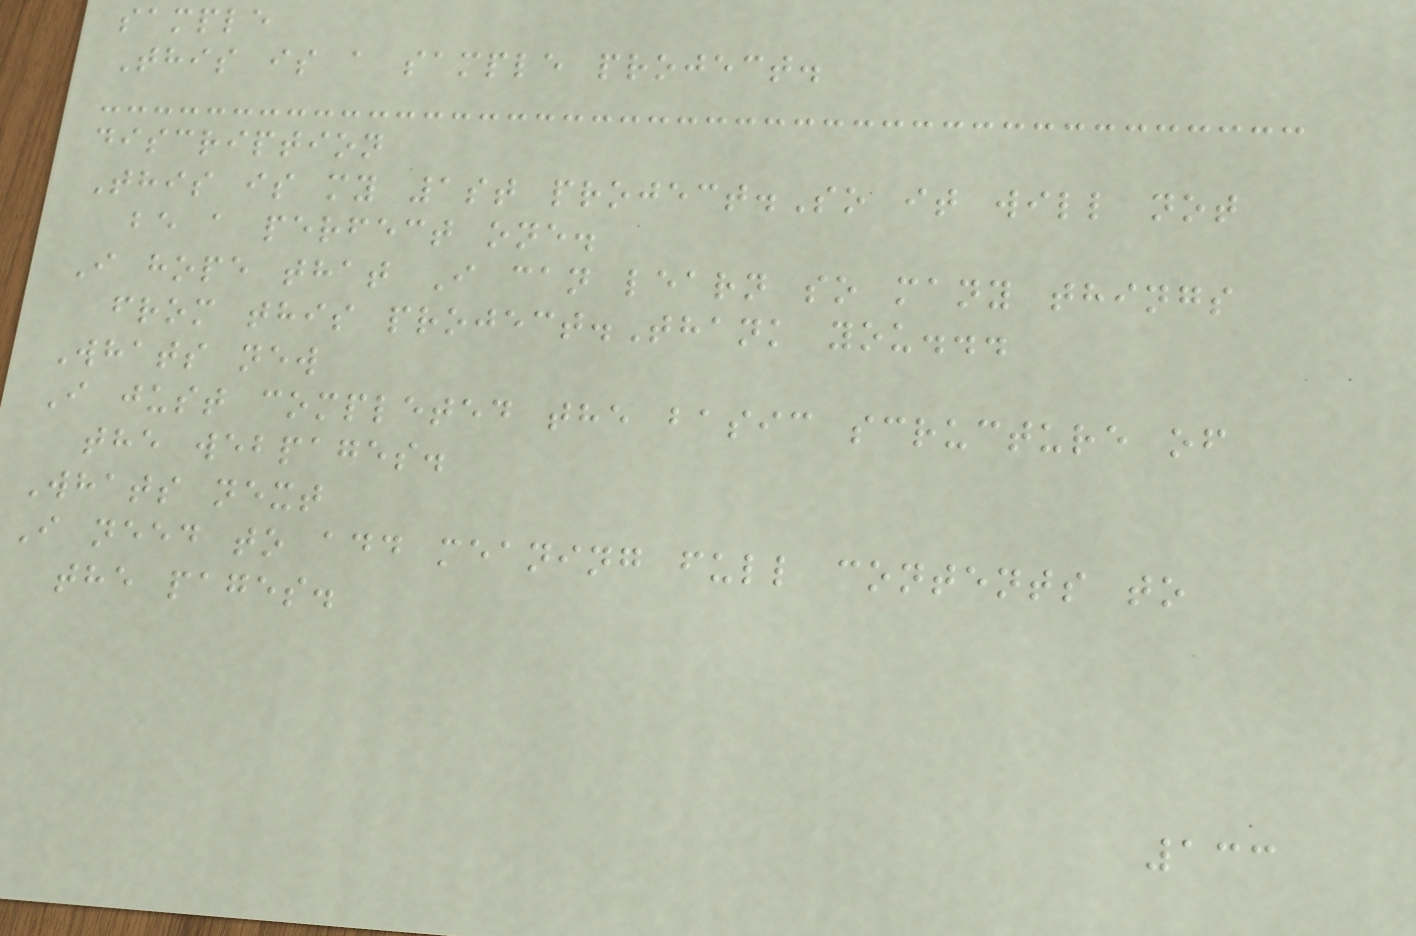sample
This is a sample project.
discription
This is my 1st project.So it will not
be a perfect one.
I hope that I can learn so many things
from this project.Thank you...
Whats new
I just completed the basic scructure of
the webpages.
Whats next
I need to add meaning full contents to
the pages.
133
